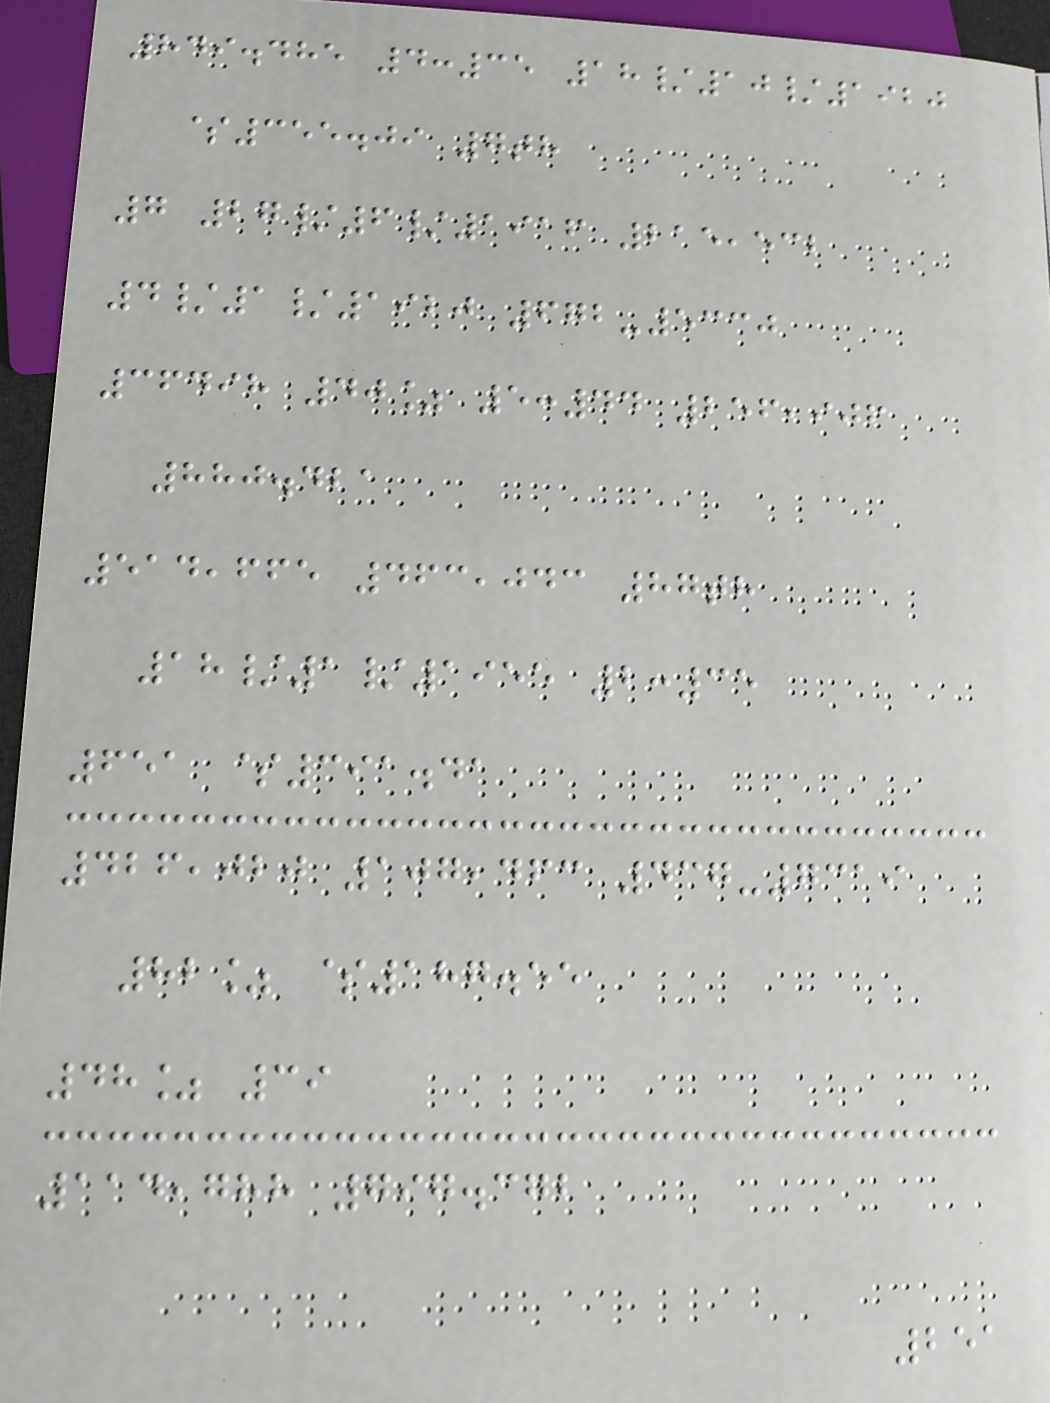849.485 4:35 18/10/1920
$355.09 7th
7 27/6/1916 215,532
4/1/1920 672-5330
36498 40% 5:44 256,906
880.421
514,665 463,043 87th
18/1/1955 2:35
651 $391.41
426,020 107,463 437-7319
82% $187.55
48% 39
114,788 797.372
251
